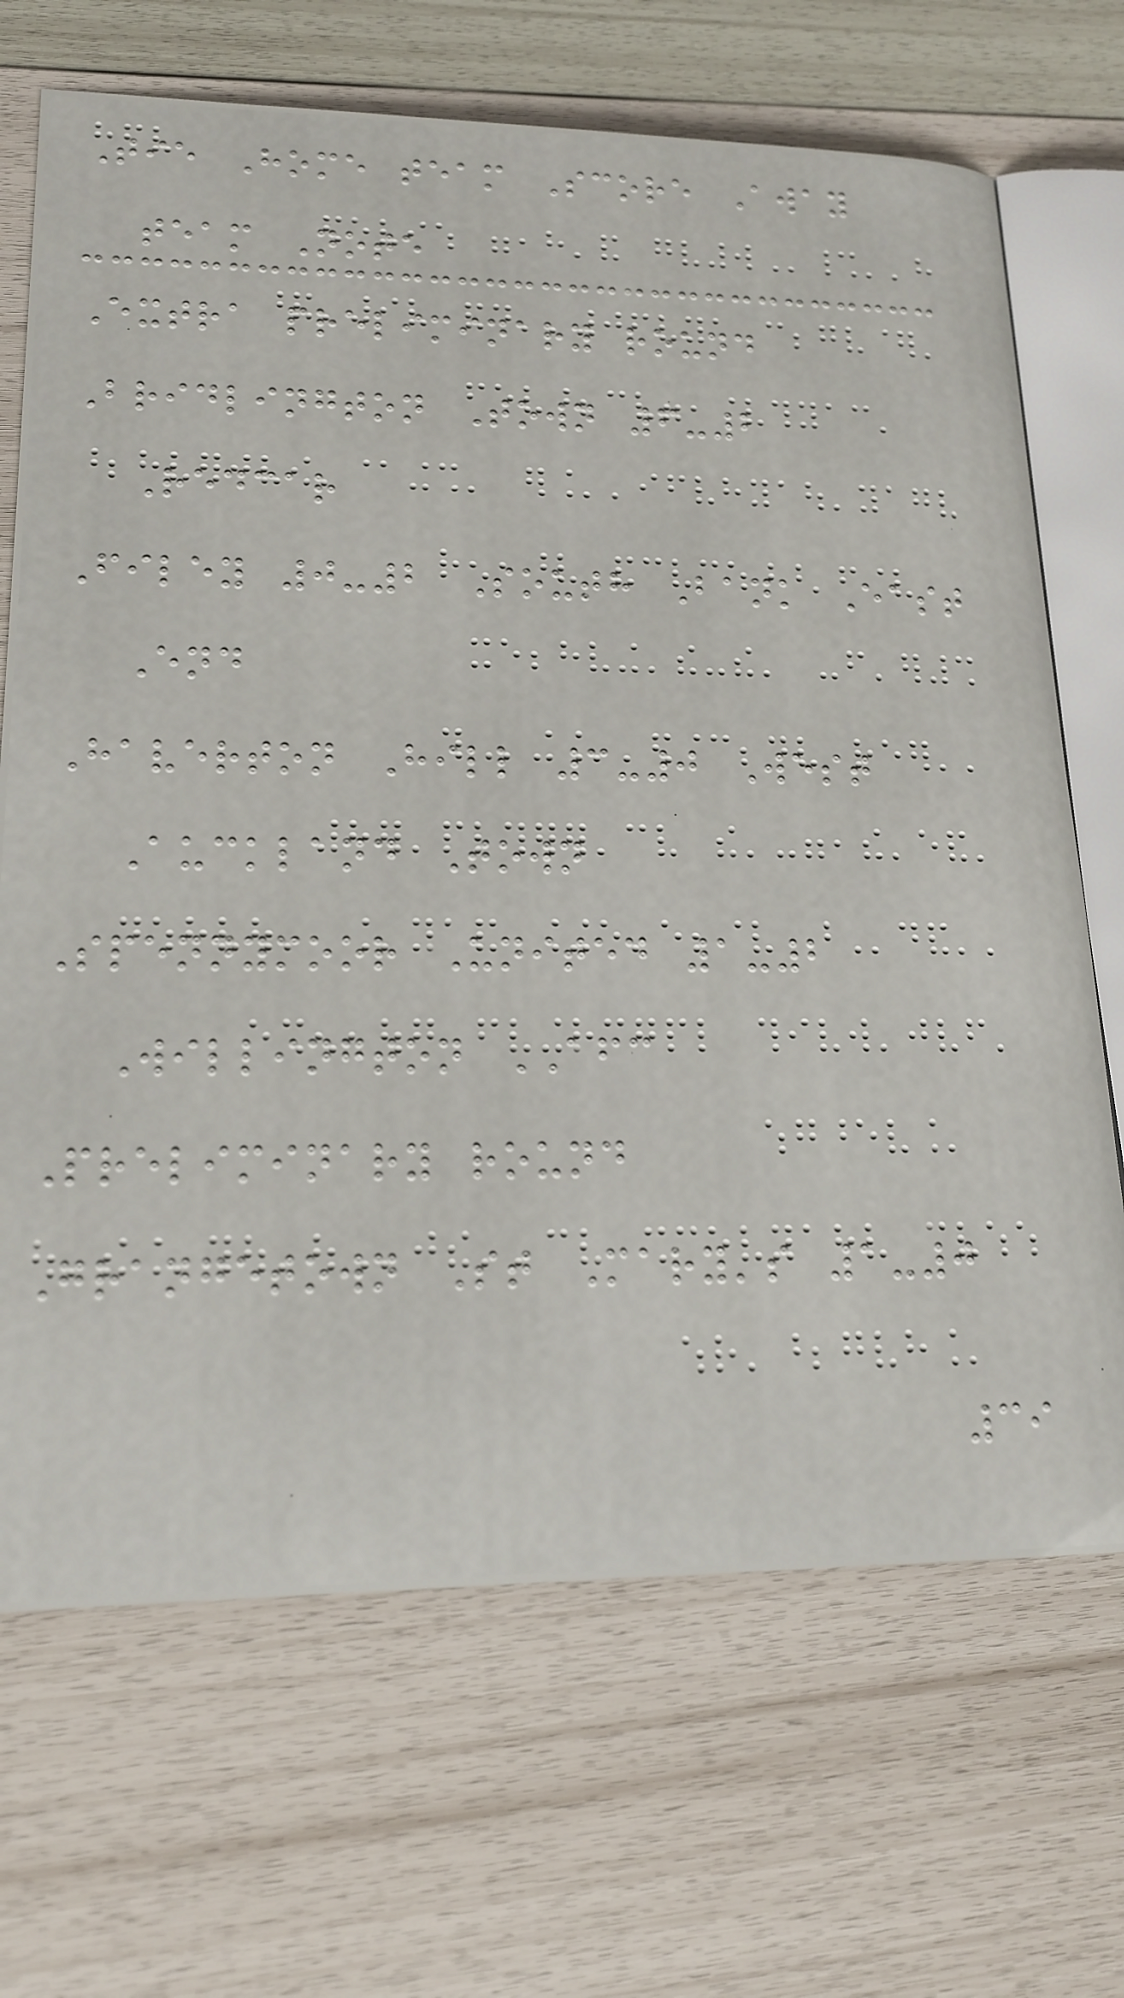Tie Home team Score Away
team Note
Extra preliminary round
Bridlington Town 6-2
Redcar
Filey 0-2 South Bank East
End
Haverton Hill 3-0 West
Auckland Town
Spennymoor United 1-2
Willington AFC
Preliminary round
Grangetown St Mary's 1-0
39
